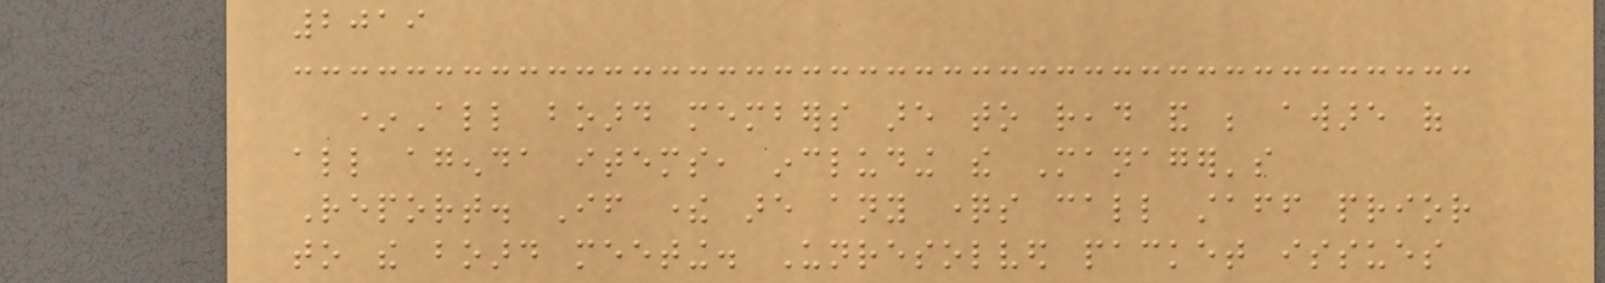2019
*All board members are to read and be aware of
all agenda items, including the Manager's
Report. If there are any questions call staff prior
to the board meeting. Unresolved packet issues
